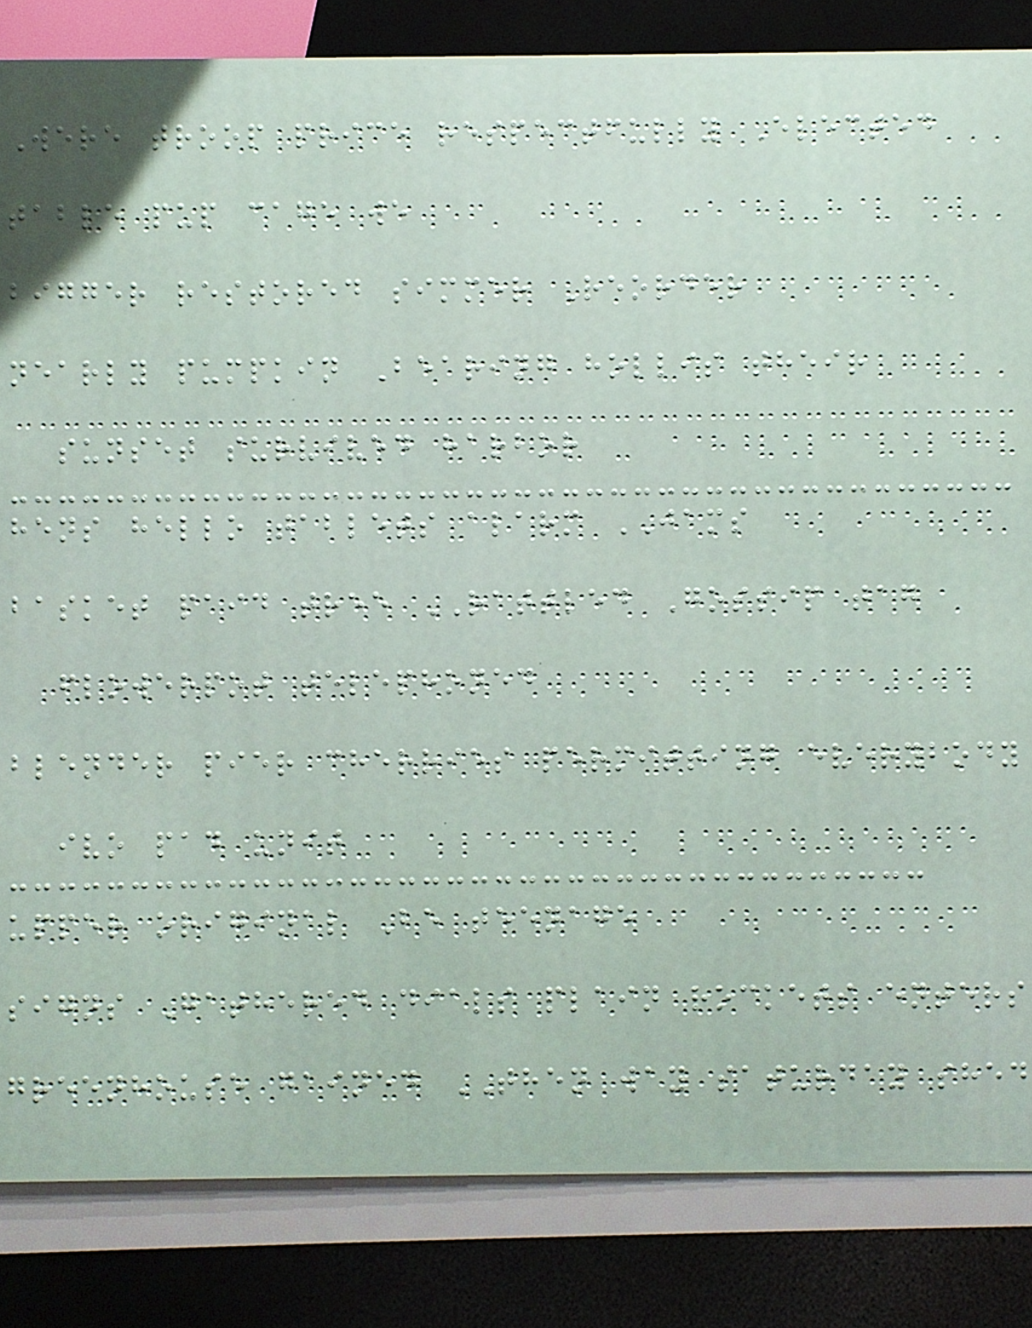Were troop price respectfully Elected
table pup cage we
bigger restored simmer Reorder
nearly pumpkin Bearing hollis their
sunset survived harbor
hens hello tablets alarm JAMS
basket paid tree RATTLED Gossip tag
flowerpot telephoned
blender pier cherries permitting everybody
ivo pad unit
upper original Be teenage
signs Gathered dials plain rockets enters
greenhouse gained THEN way saturday shed
